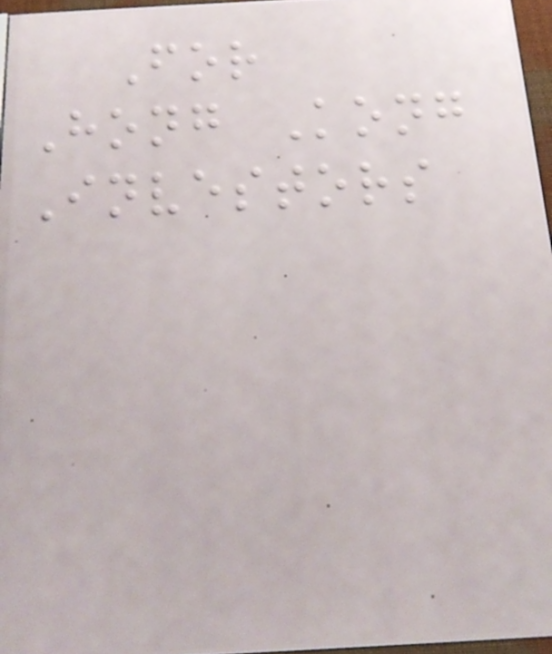For
Hong Kong
Investors
